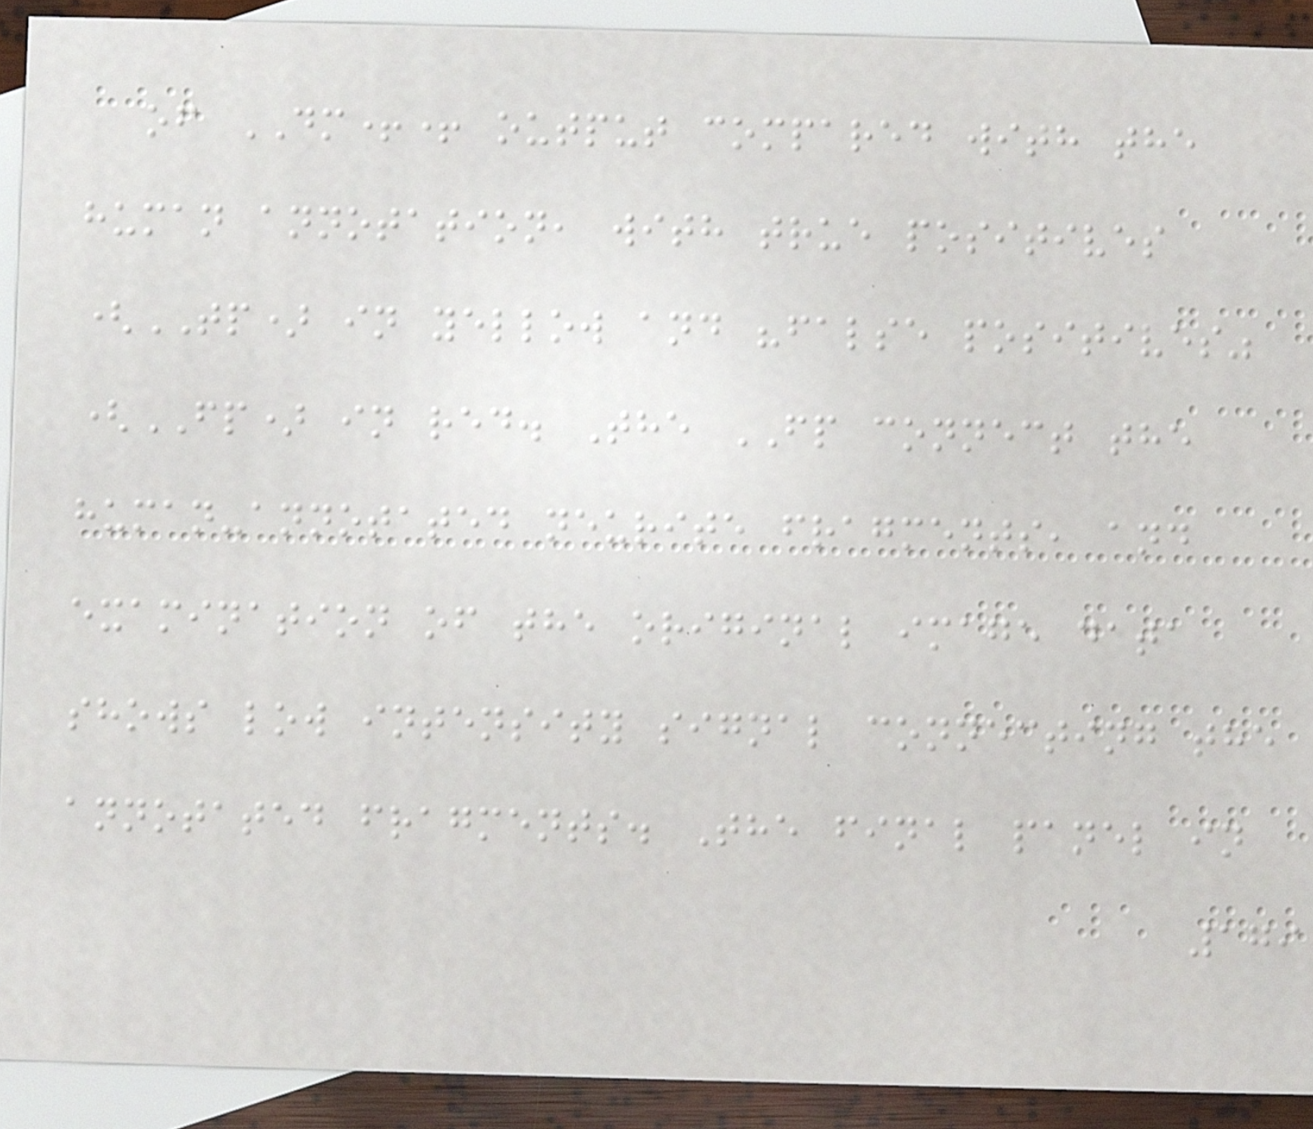of DM++ output compared with the
human annotation, with true positives
(TP) in yellow and "false positives"
(FP) in red. The FP connect the
human-annotated neurite fragments, and
examination of the original image data
shows low intensity signal connecting the
annotated fragments. The final panel in
179
